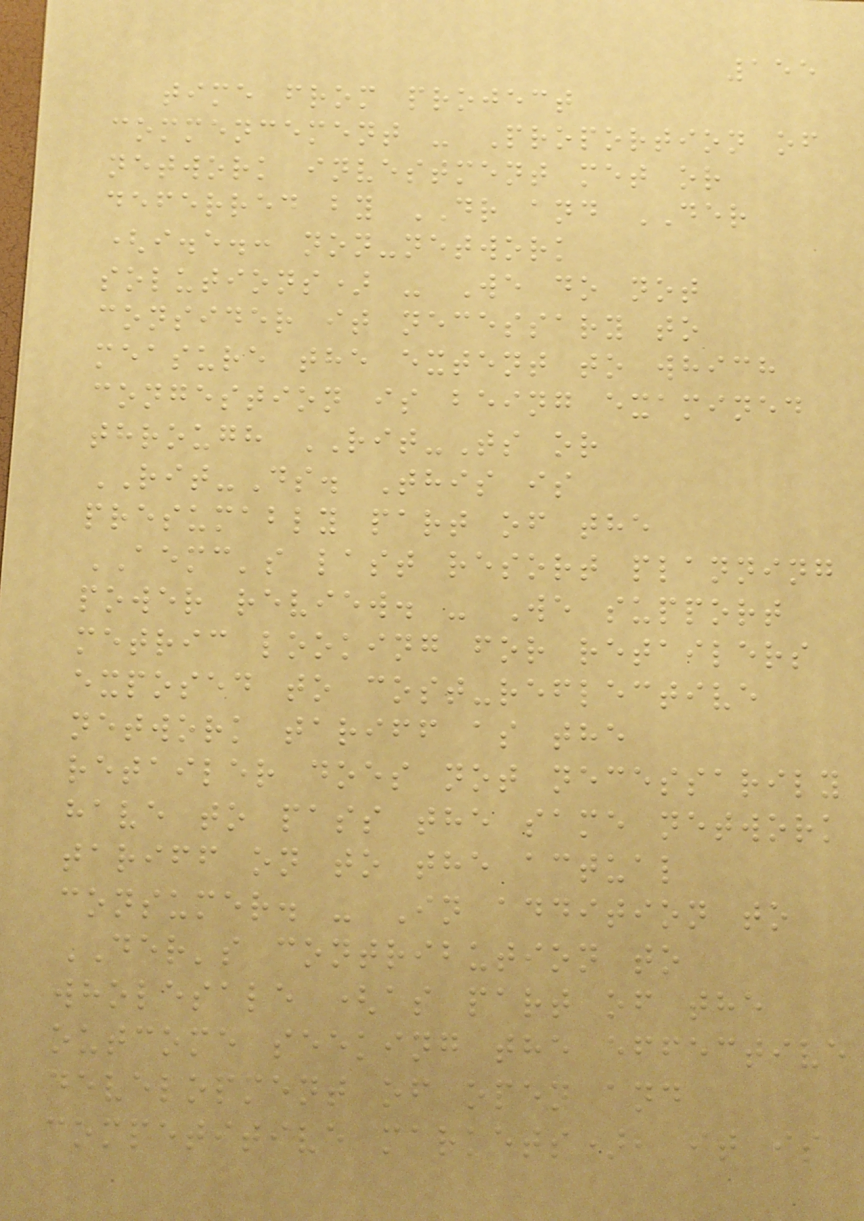155
time from project
commencement - Proportion of
network investment met or
deferred by DR and DER
(i.e.: non-network
solutions) - We do not
consider it necessary to
measure the extent to which
congestion is being examined
through RIT-Ts or
RIT-Ds. This is
presumably part of the
AEMC's last resort planning
power review. - We support
metric looking for retailers
exposed to cost-reflective
network tariff as the
retailer does not necessarily
have to pass the same network
tariff on to the actual
consumer. - In addition to
DER's contribution to
wholesale (as part of the
outcome seeking the effective
development of open and
competitive markets), it is
